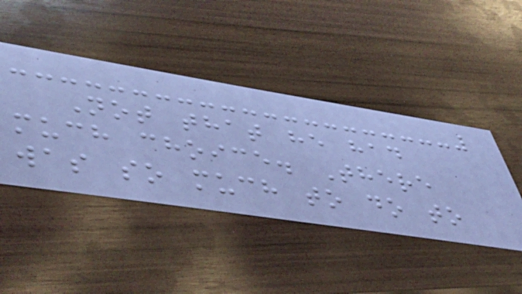Not that he had
much choice. There
was so much to do to
